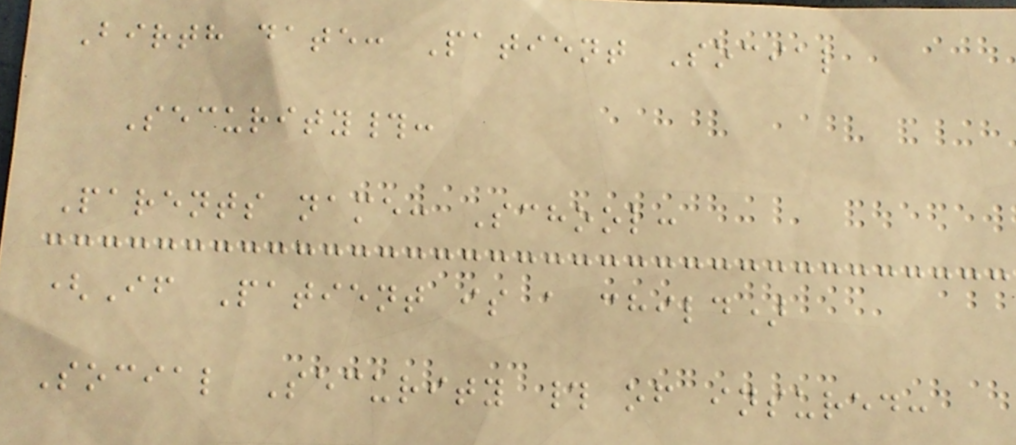Birth date: Patient Social
Security#:
Parents name: School:
(If Patient is a child)
Social Security # of insured:
